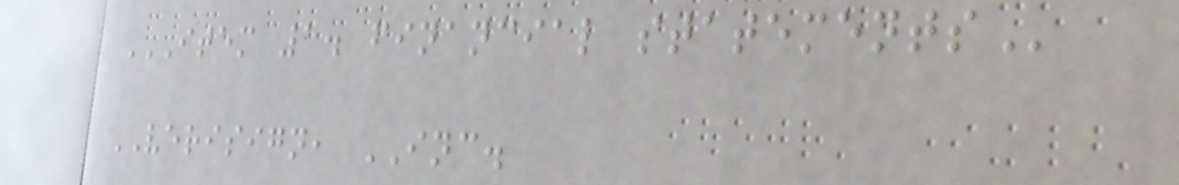ITEM 1. FINANCIAL STATEMENTS
VERISIGN, INC.
